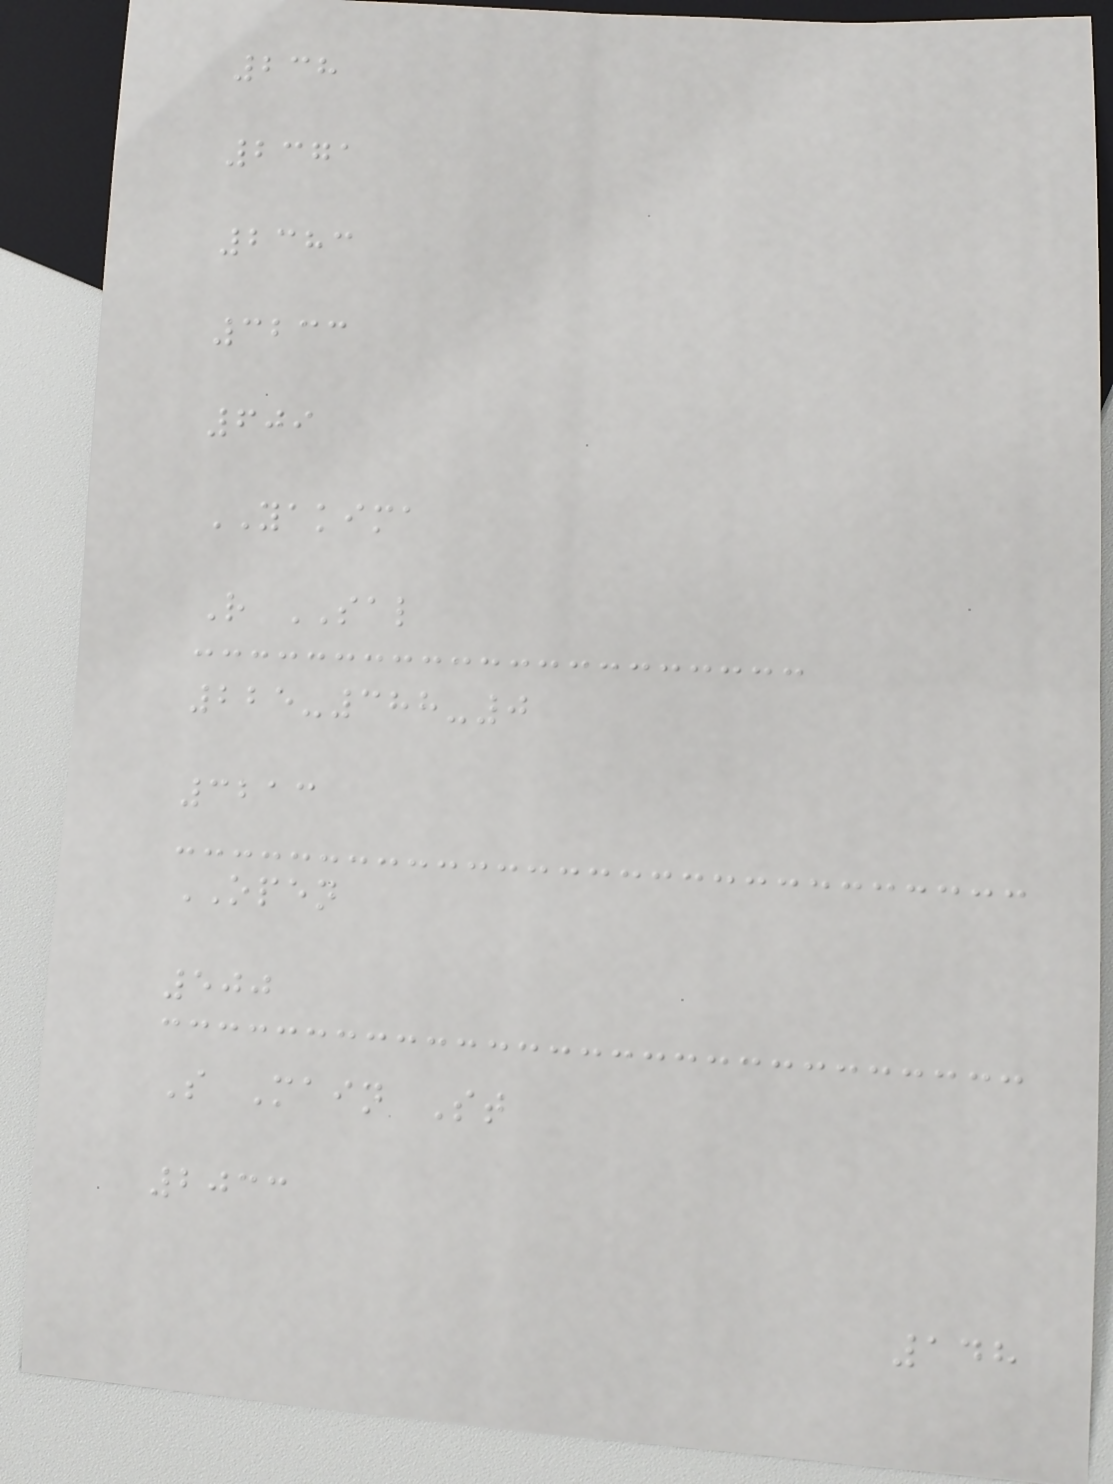238
2371
2383
3233
609
YAKIMA
R SAL
225-388-0
3213
OPEN
500
S Main St
2033
148
